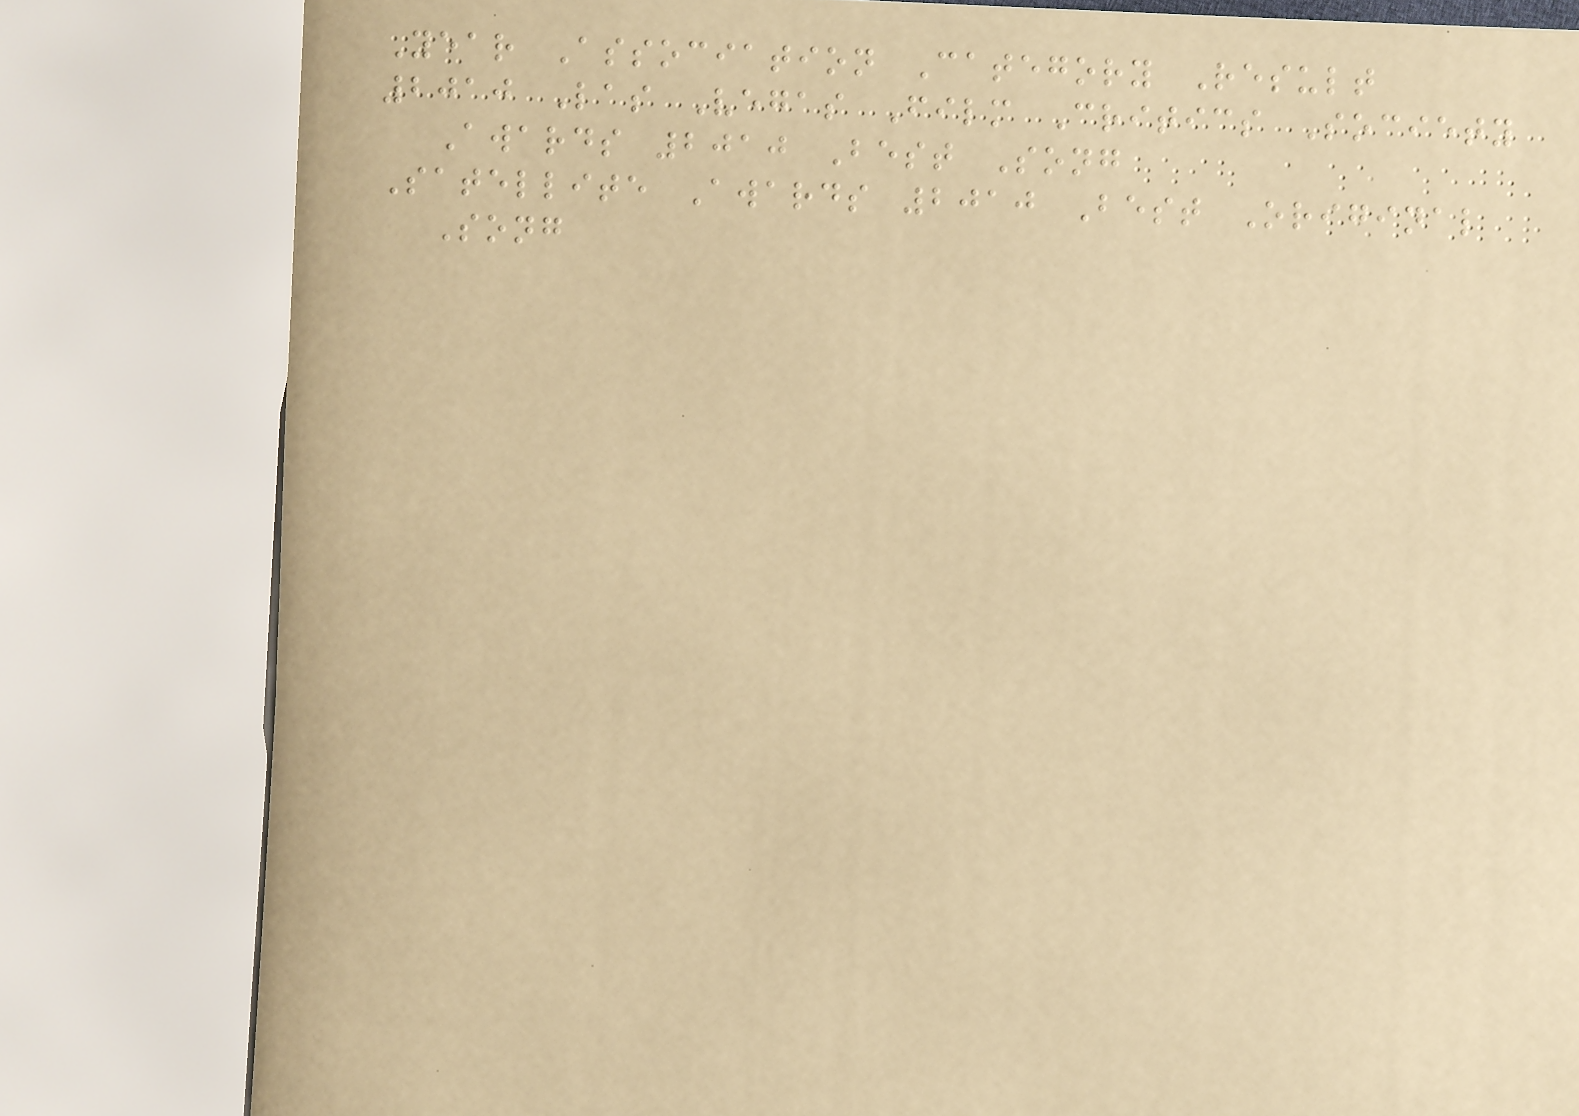Year Association Category Result
2010 Las Vegas Film Critics Society
Awards 2010 Best Song
Satellite Awards 2010 Best Original
Song
